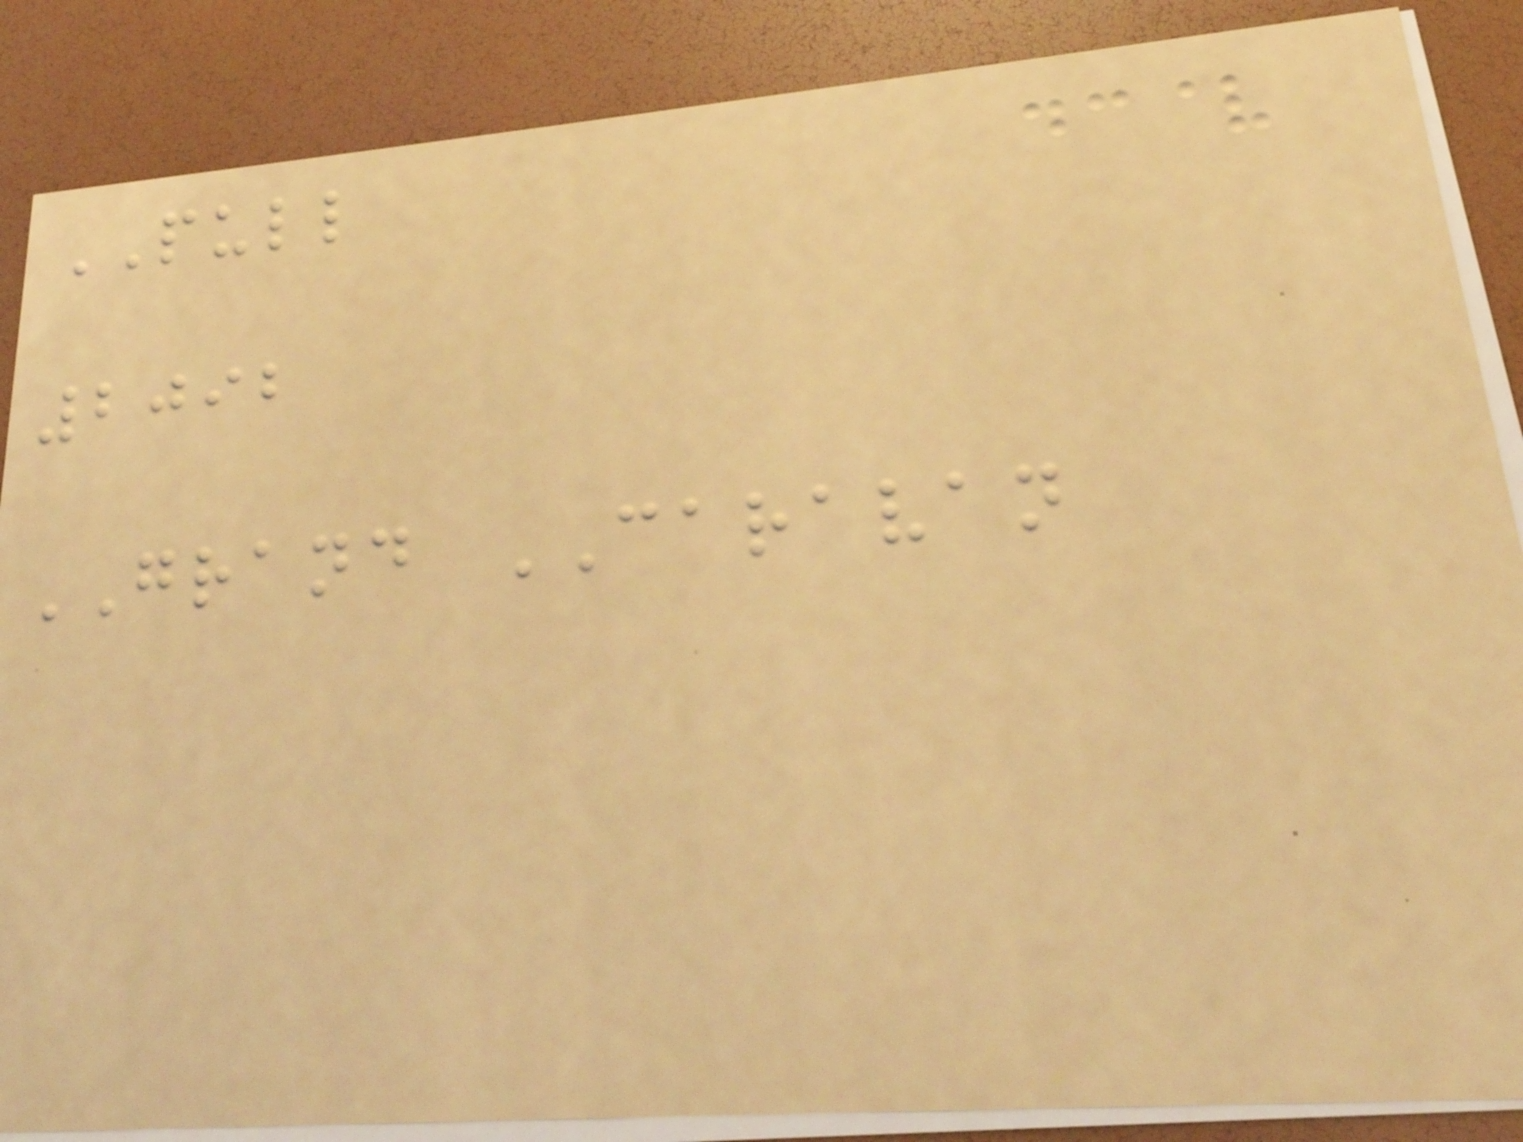PULL
2092
GRAND CARAVAN
